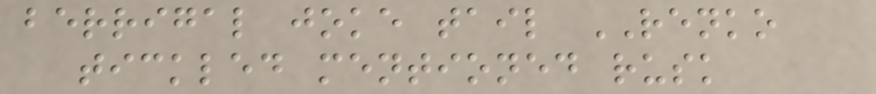berrigal joke tail RENKO
tickled mentioned rusk
